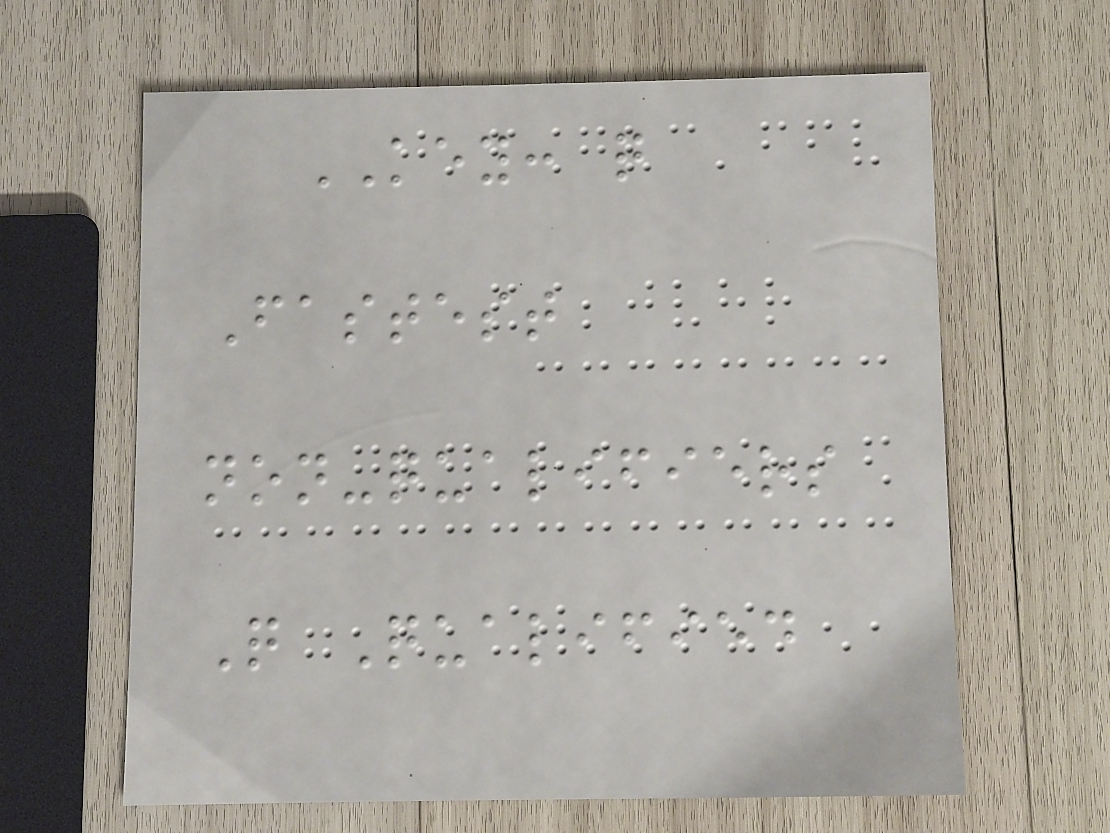KEY: q
Fastest
non-qualifiers
Q Qualified
